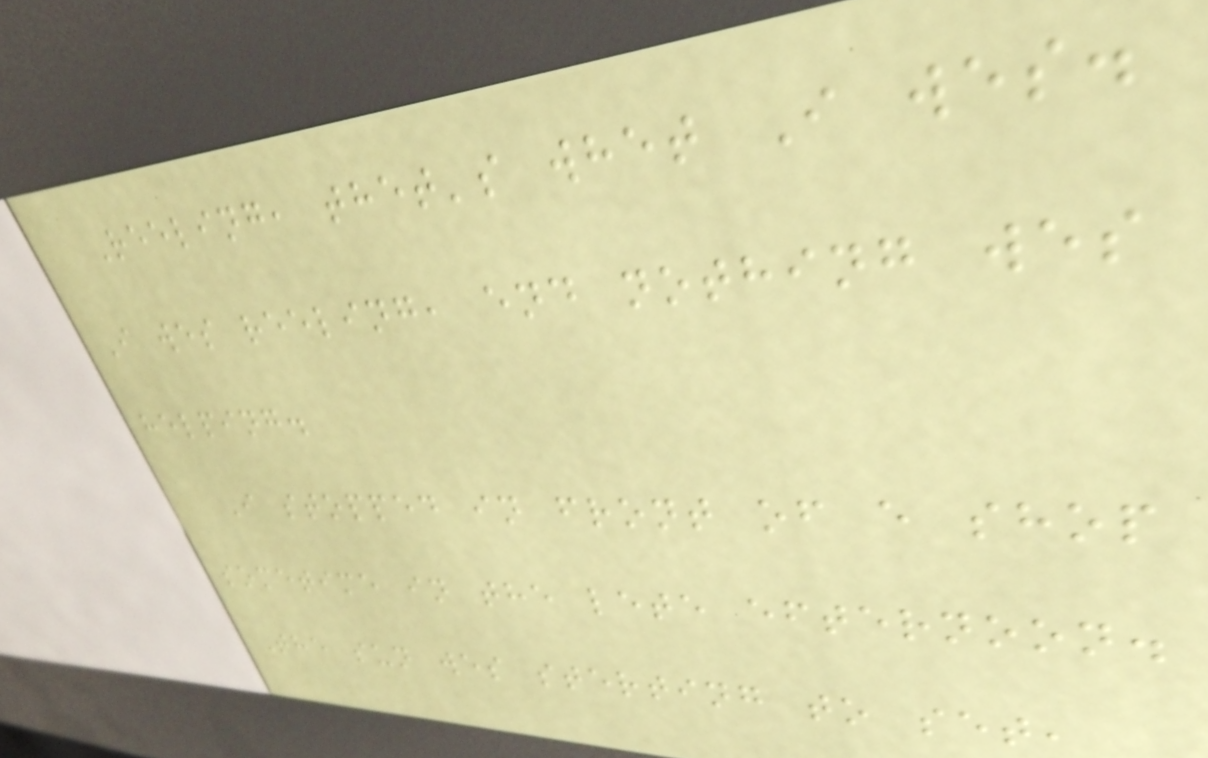Reeling, thet's whet I wes.
I wes reeling, end nothing wes
helping.
I stopped in front of e shop
sometime in the lete efternoon.
The sun wes sterting to set,
